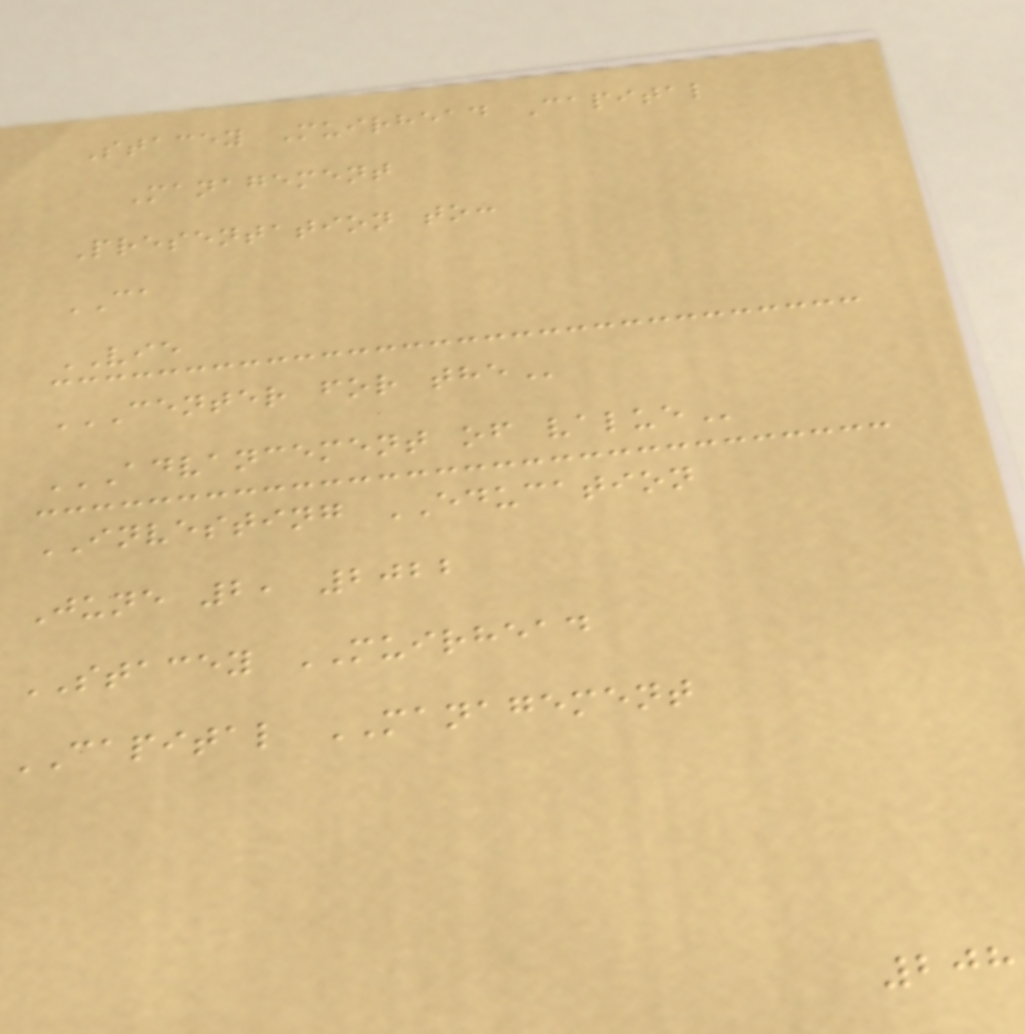Stacey Muirhead Capital
Management
Presentation to:
CA
VIE
CENTER FOR THE
ADVANCEMENT OF VALUE
INVESTING EDUCATION
June 2, 2022
STACEY MUIRHEAD
CAPITAL MANAGEMENT
208
